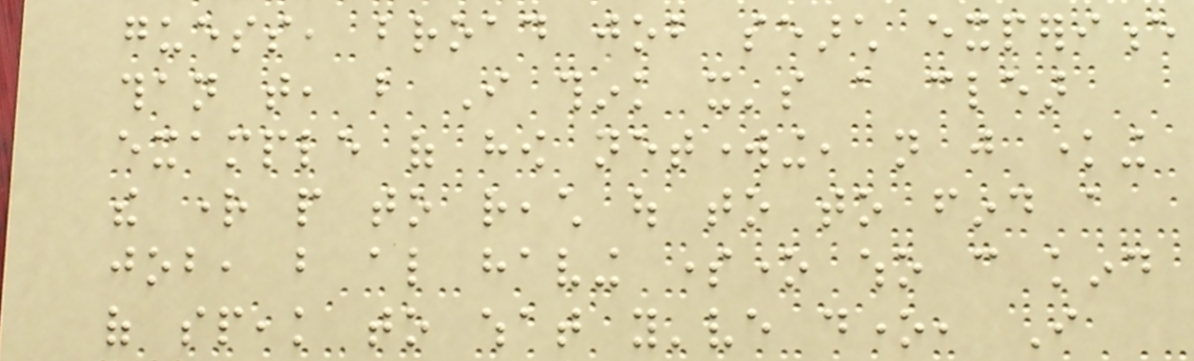guess, broad job search experience
than that, but I think it's a clear
example of how networking, not just knowing
the right people to reach out to to find a
job, but also having someone who can kind
of speak to what you've done, I
